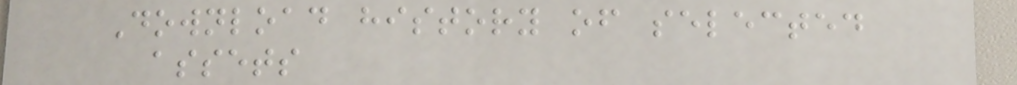Download history of selected
assets
